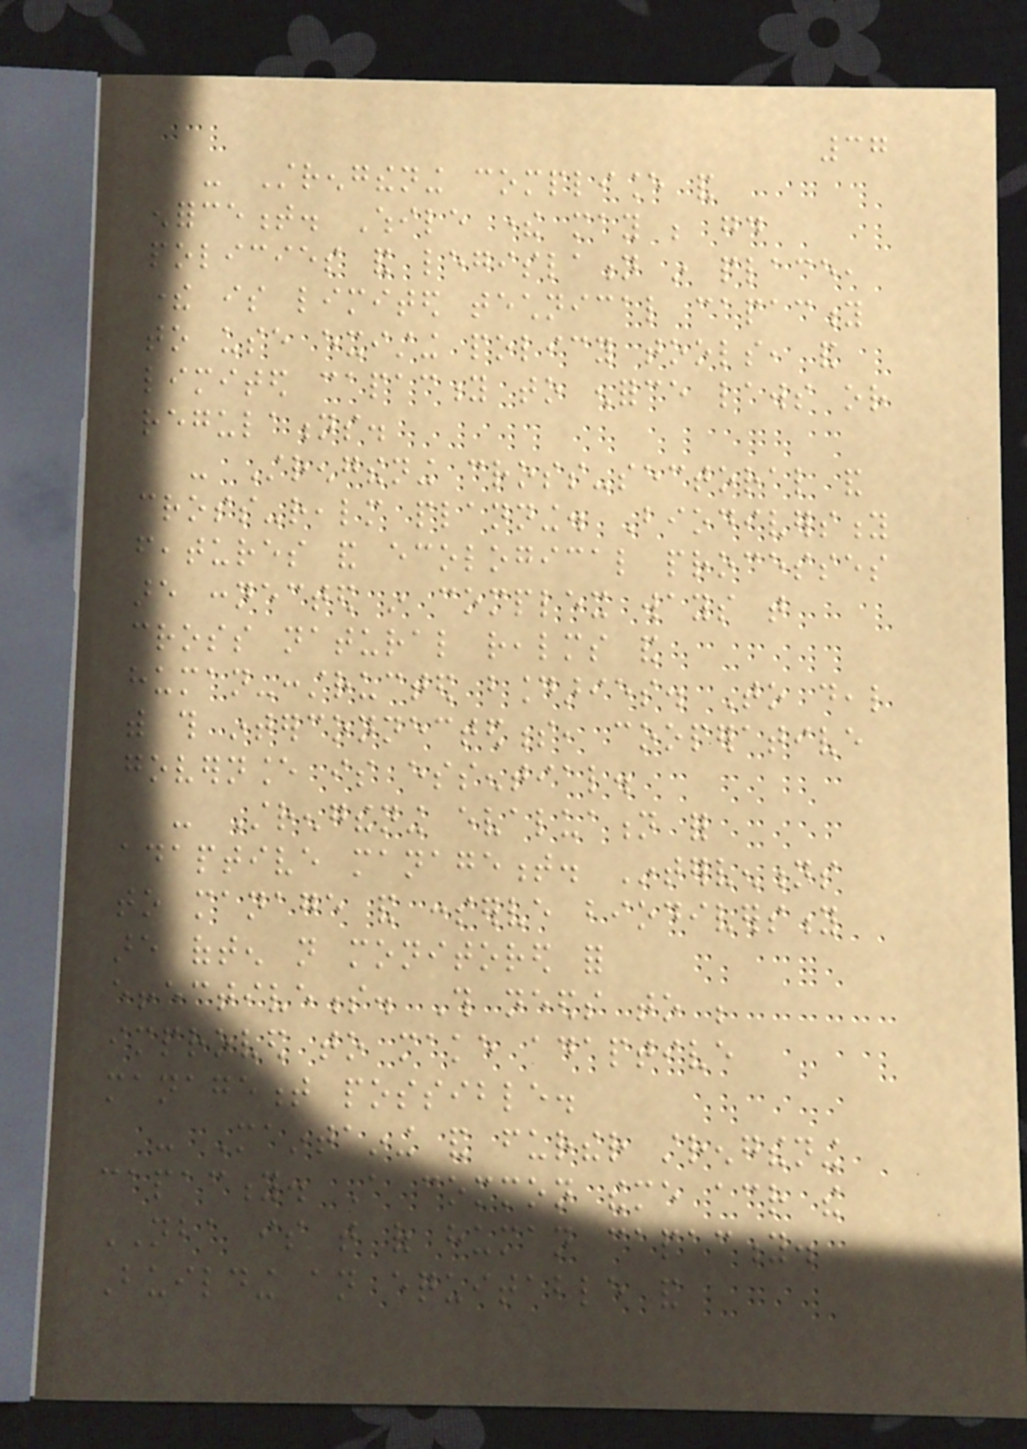37
- Strengthening compliance and
enforcement. While there may be good
policies and legislation in place,
there is limited technical capacity
to use existing policy tools, and
limited capacity to enforce laws or
regulations.
- Strengthening cross-sectoral and
cross-realm planning. Biodiversity
features and ecological processes
are connected in complex ways that
cross natural realms and
human-constructed boundaries. To deal
with this interconnectedness, cooperative
governance is essential.
- Strengthening evaluation for
adaptive management. Interventions
to manage and conserve biodiversity
are often not monitored for
effectiveness. This needs to be
improved to make adaptive
management possible.
- Maintaining and further strengthening
capacity. A common theme across the
NBA is that of human capacity.
Building an equitable and
